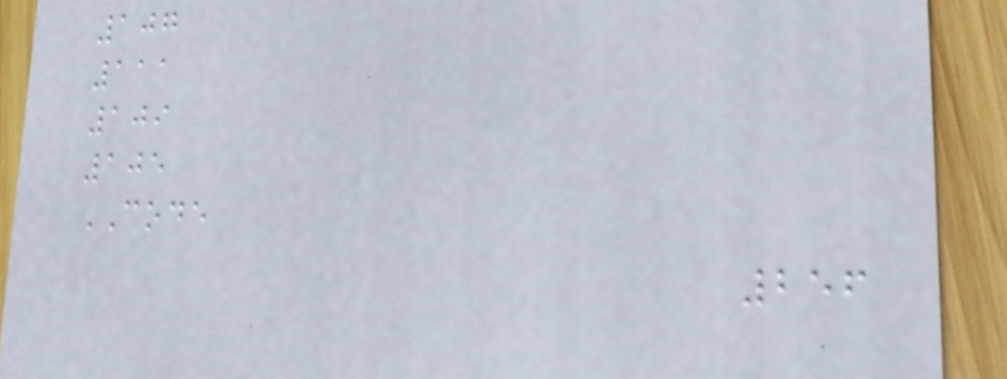107
111
109
105
CODE
256
